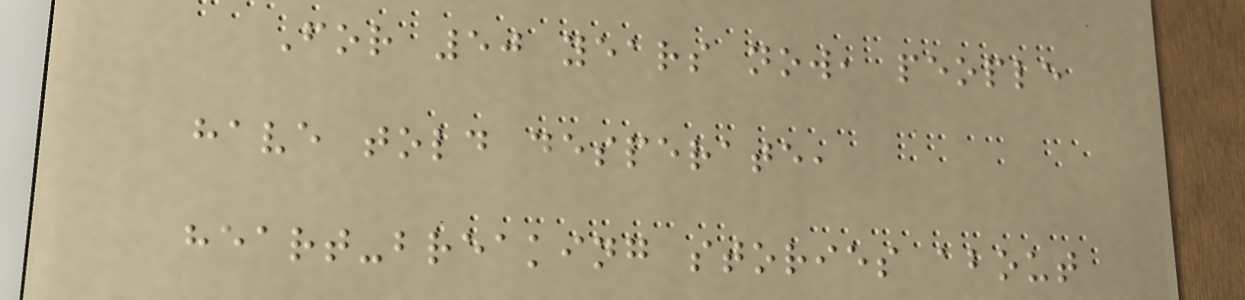For 50 years now, people
have told desperate,
heart-breaking stories about
